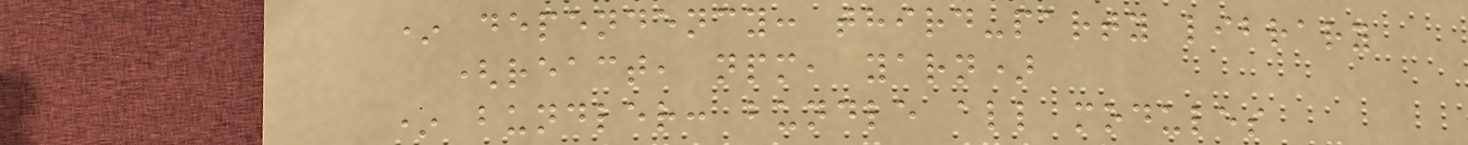* dependency: third-party library
(react, npm, yarn)
* bundler: bundle all modules
